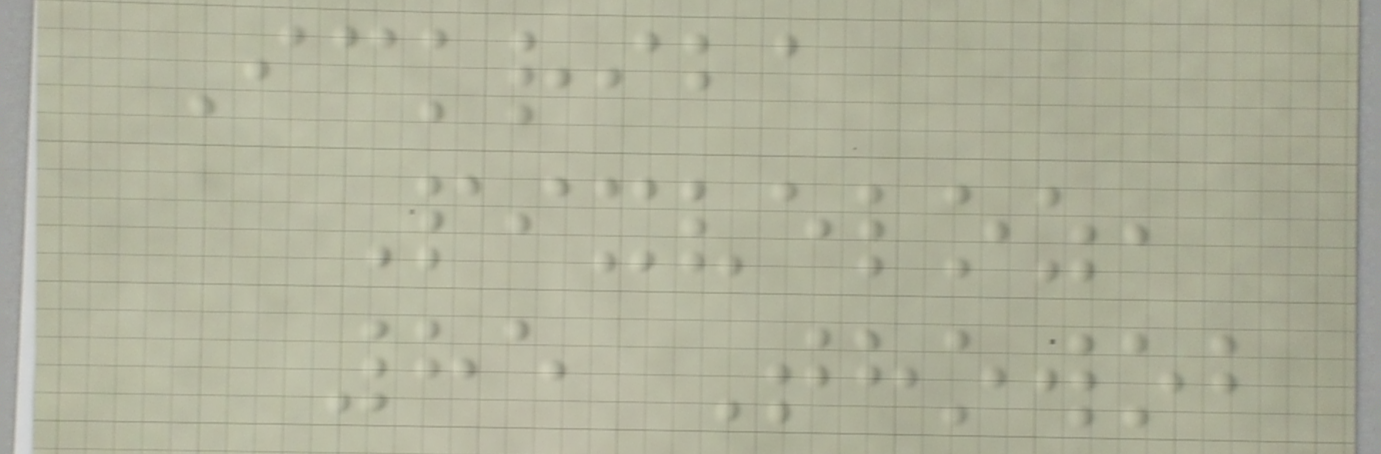Ickriba
Pixveloz,
85 Thowob
